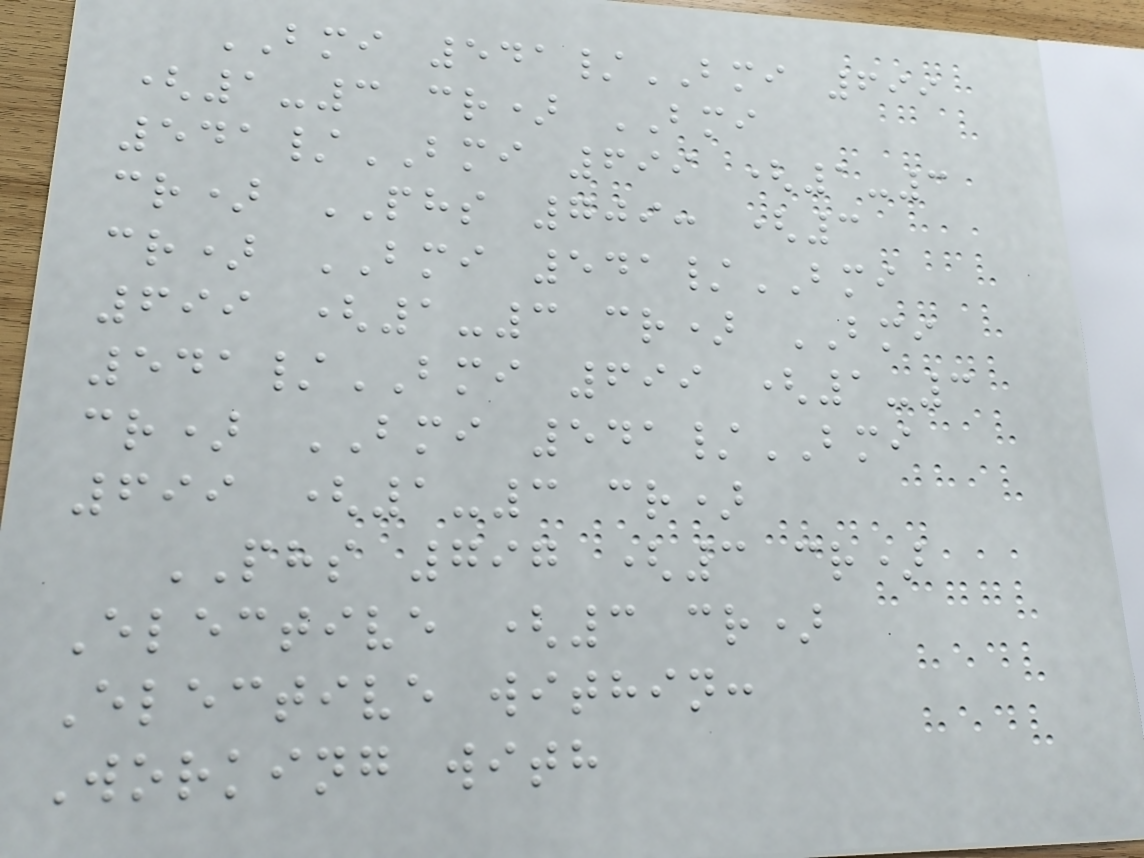BMI 541/BMI 699
(1-3 cr) BMI
541/BMI 699 (1-3
cr) PHS 709: (3
cr) BMI 541/BMI
699 (1-3 cr) BMI
541/BMI 699 (1-3
cr) BMI 541/BMI
699 (1-3 cr)
PHS 797 (3 cr)
Elective (3 cr)
Elective within:
Working with
